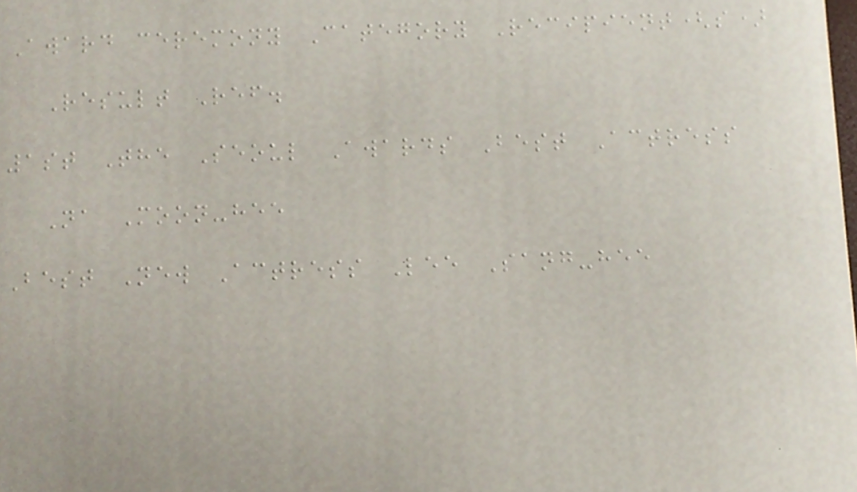Award ceremony Category Recipient(s)
Result Ref.
1st The Seoul Awards Best Actress
Na Moon-hee
Best New Actress Lee Sang-hee
